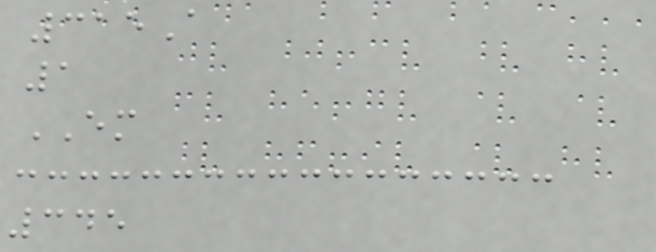315A
1
EM
345
